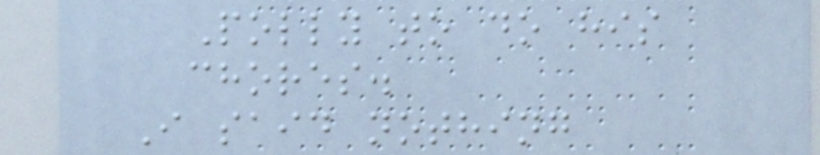Polly to do his
chores.
I said nothing
